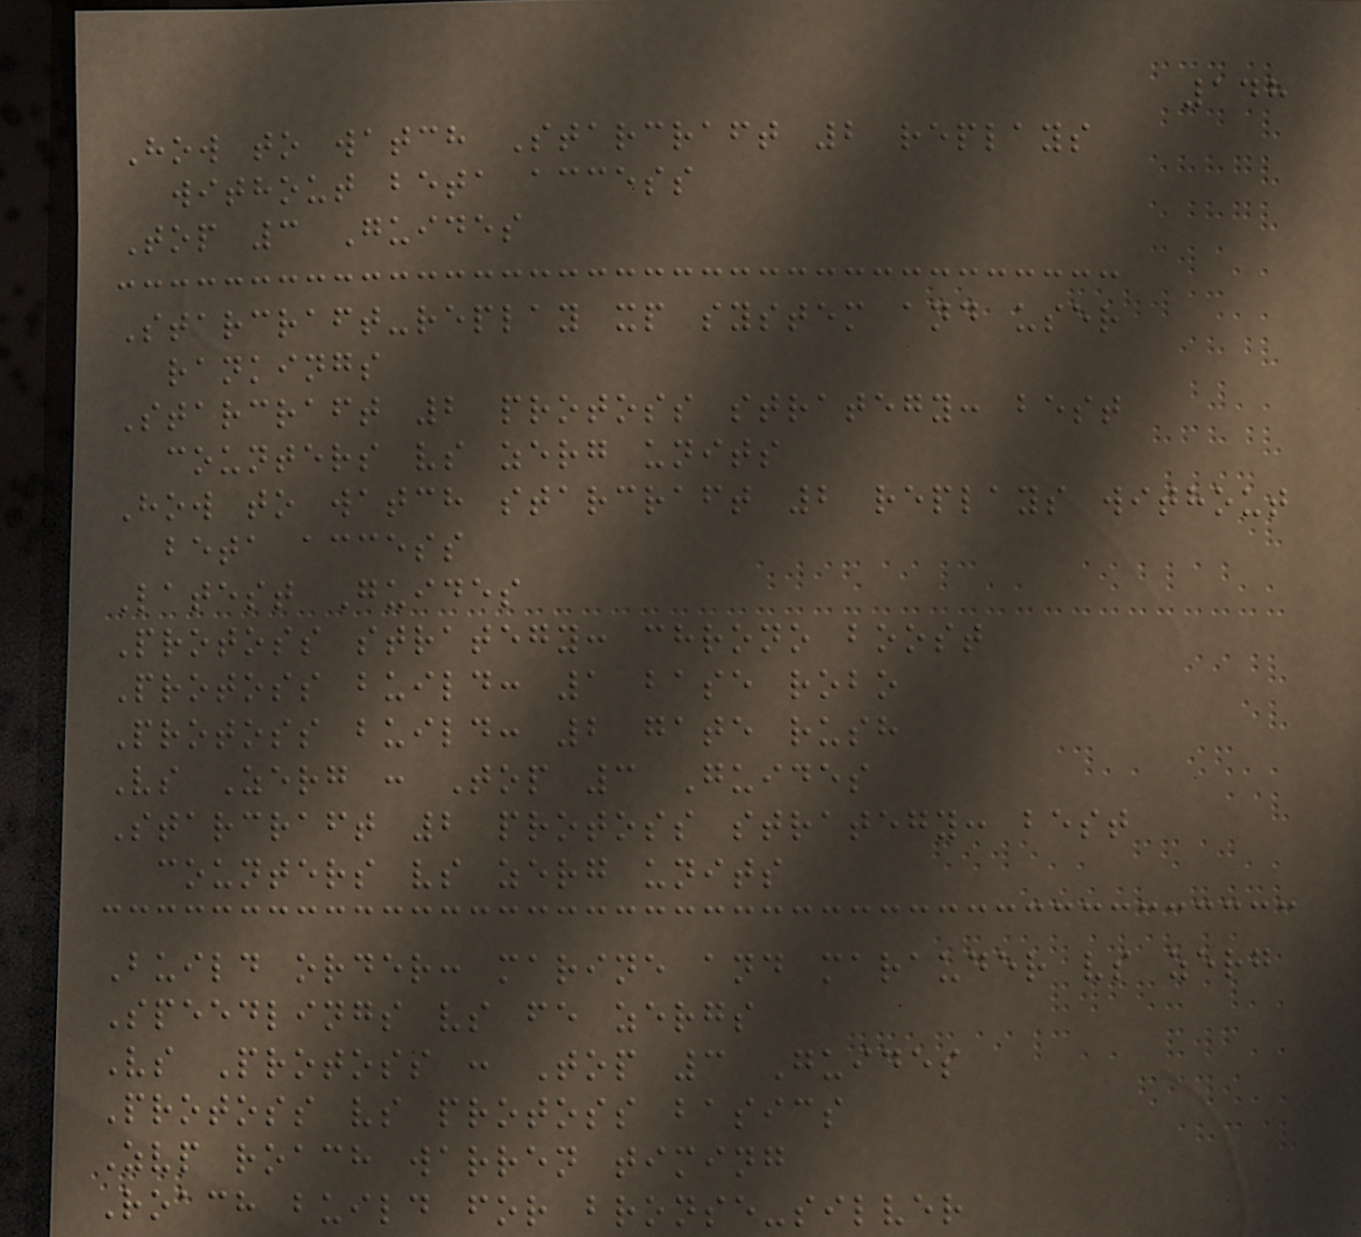148
How to watch Starcraft 2 replays
without beta access
Top 3 Guides
Starcraft-replay xp system and user
rankings
Starcraft 2 protoss strategy: best
counters vs zerg units
How to watch starcraft 2 replays without
beta access
Latest Guides
Protoss strategy: chrono boost
Protoss build: 1 base robo
Protoss build: 2 gate rush
Vs Zerg : Top 3 Guides
Starcraft 2 protoss strategy: best
counters vs zerg units
Build order: marine and marauder vs zerg
Speedlings vs fe zergs
Vs Protoss : Top 3 Guides
Protoss vs protoss basics
Zvp roach warren timing
Roach build for bronse-silver
